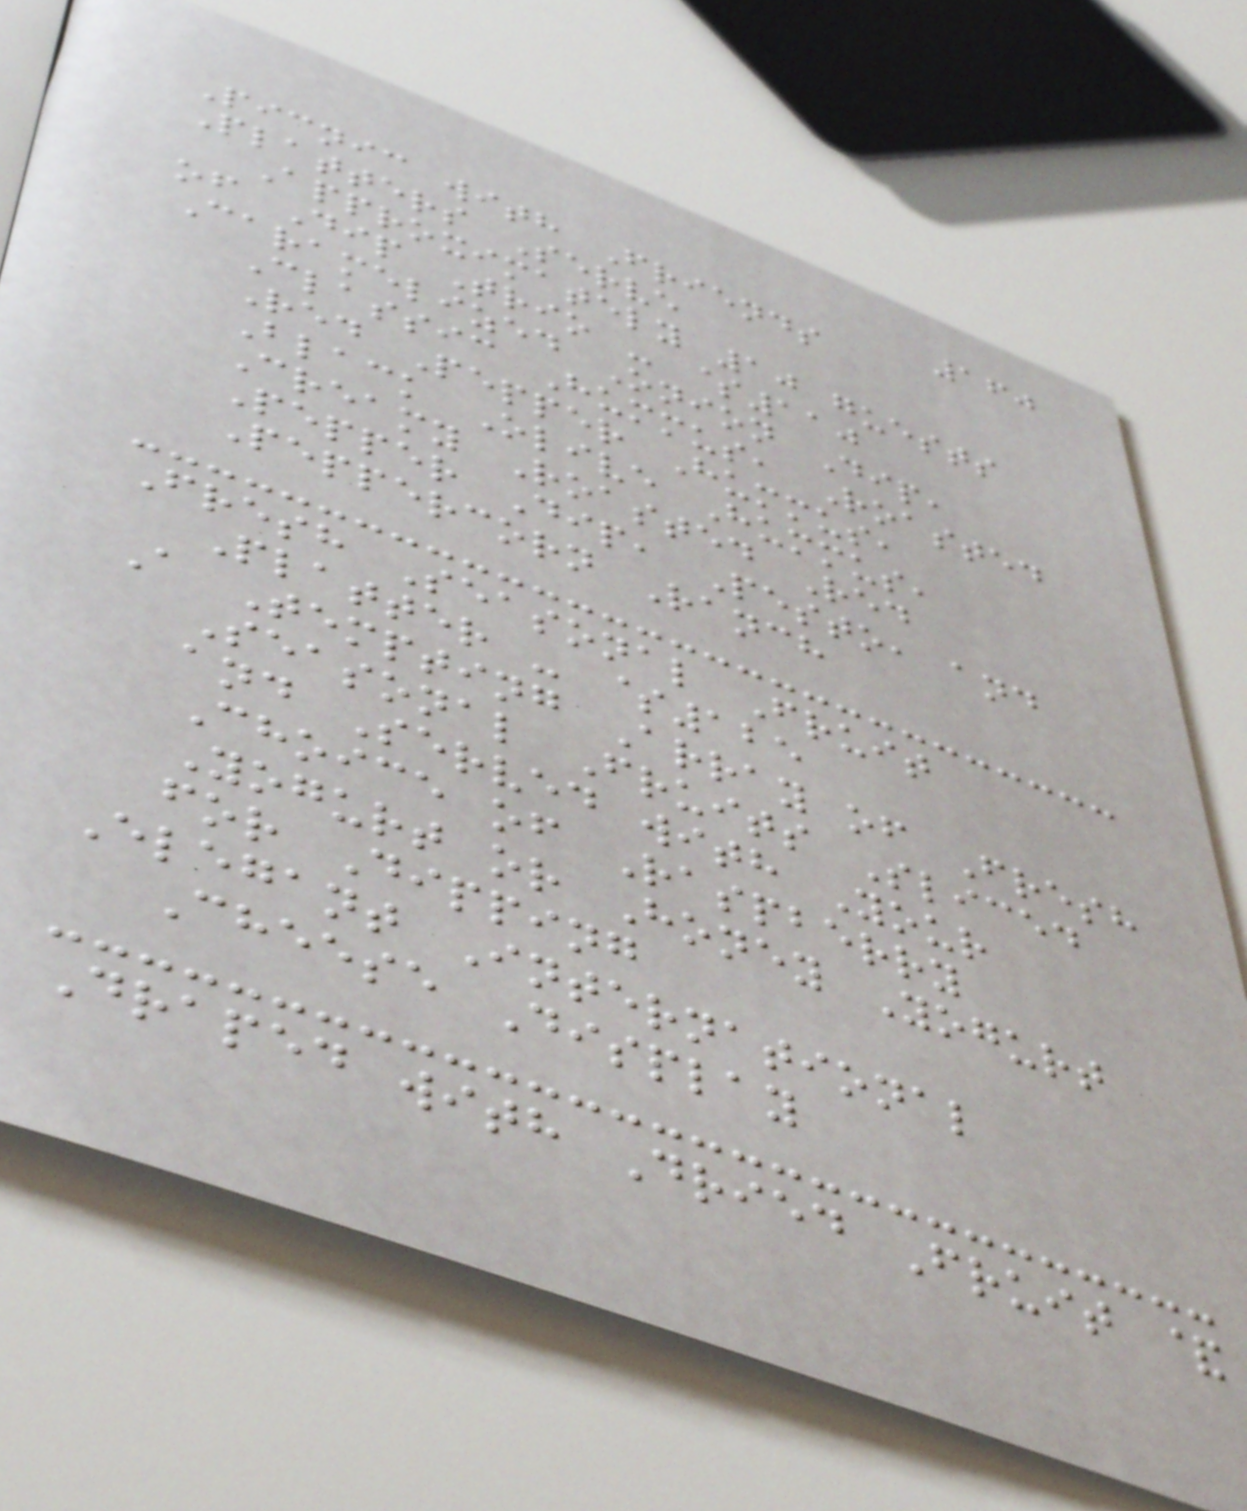160
Picnic with Friends
Platters Serve
Approximately 10 guests
of Dip Trio - $110
Caramelized Onion Dip,
Classic Hummus, Roasted
Red Pepper Hummus,
Black Olive Hummus,
Creamy Roasted Red
Pepper Dip, Pesto, and
Peppercorn Ranch
Fresh Seasonal Fruit
Platter - $125
A Tempting Array of Fresh
Seasonal Fruits Sliced
and Served with Your
Choice of Raspberry
Yogurt or Honey Yogurt
for Dipping
Elegant International
Cheese Display
Draped with Dried Fruit &
